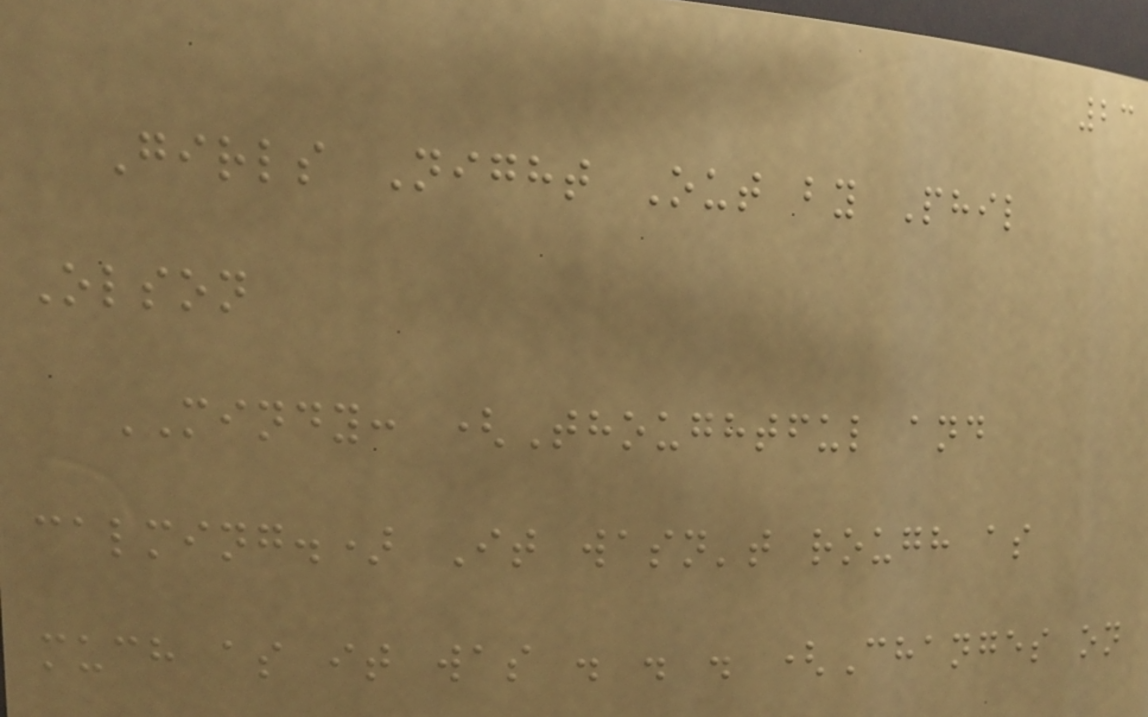23
Girls Night Out by Phil
Olson
MINDY: (Thoughtful and
calming.) It wasn't rough as
much as it was . . . (Changes on
